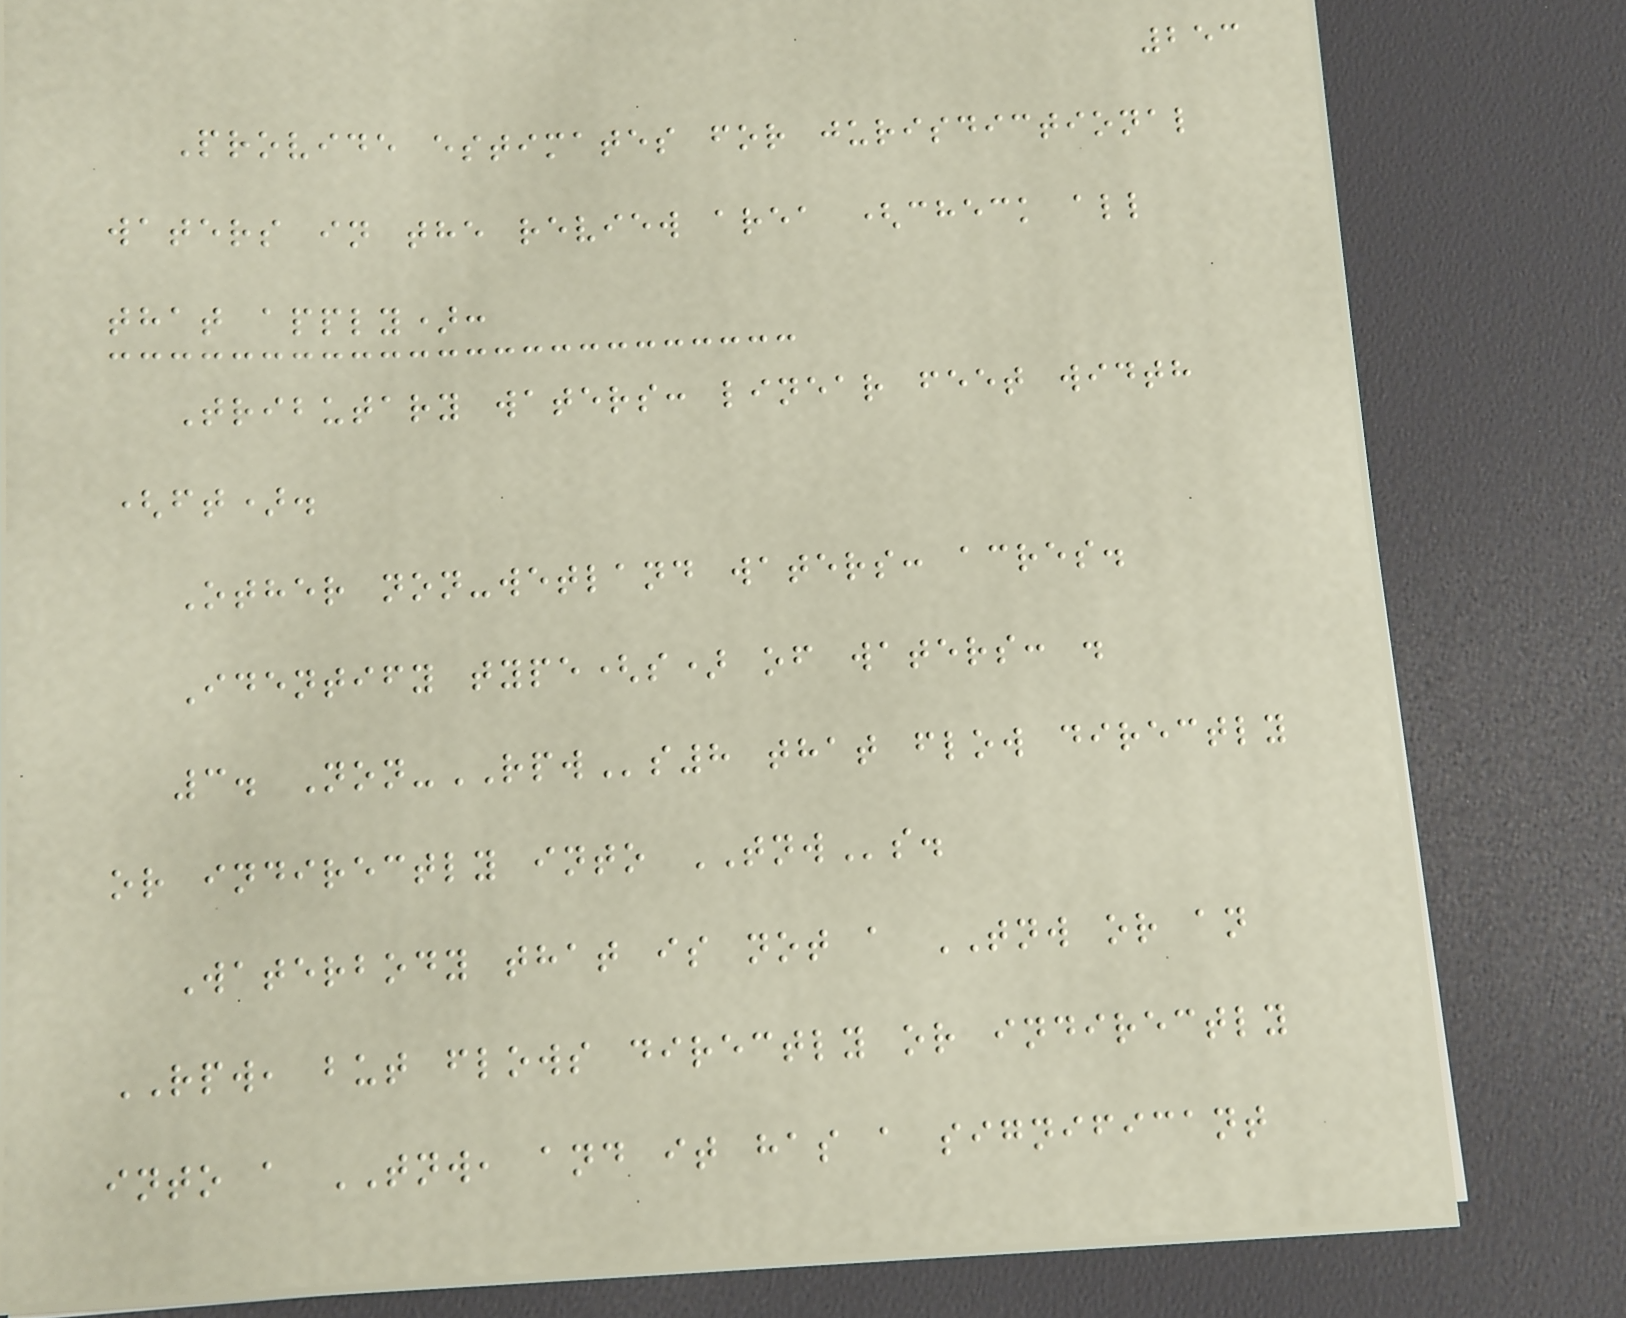253
Provide estimates for jurisdictional
waters in the review area (check all
that apply):
Tributary waters: linear feet width
(ft).
Other non-wetland waters: acres.
Identify type(s) of waters: .
3. Non-RPWs8 that flow directly
or indirectly into TNWs.
Waterbody that is not a TNW or an
RPW, but flows directly or indirectly
into a TNW, and it has a significant
